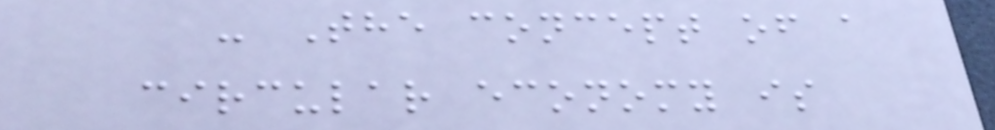- The concept of a
circular economy is
